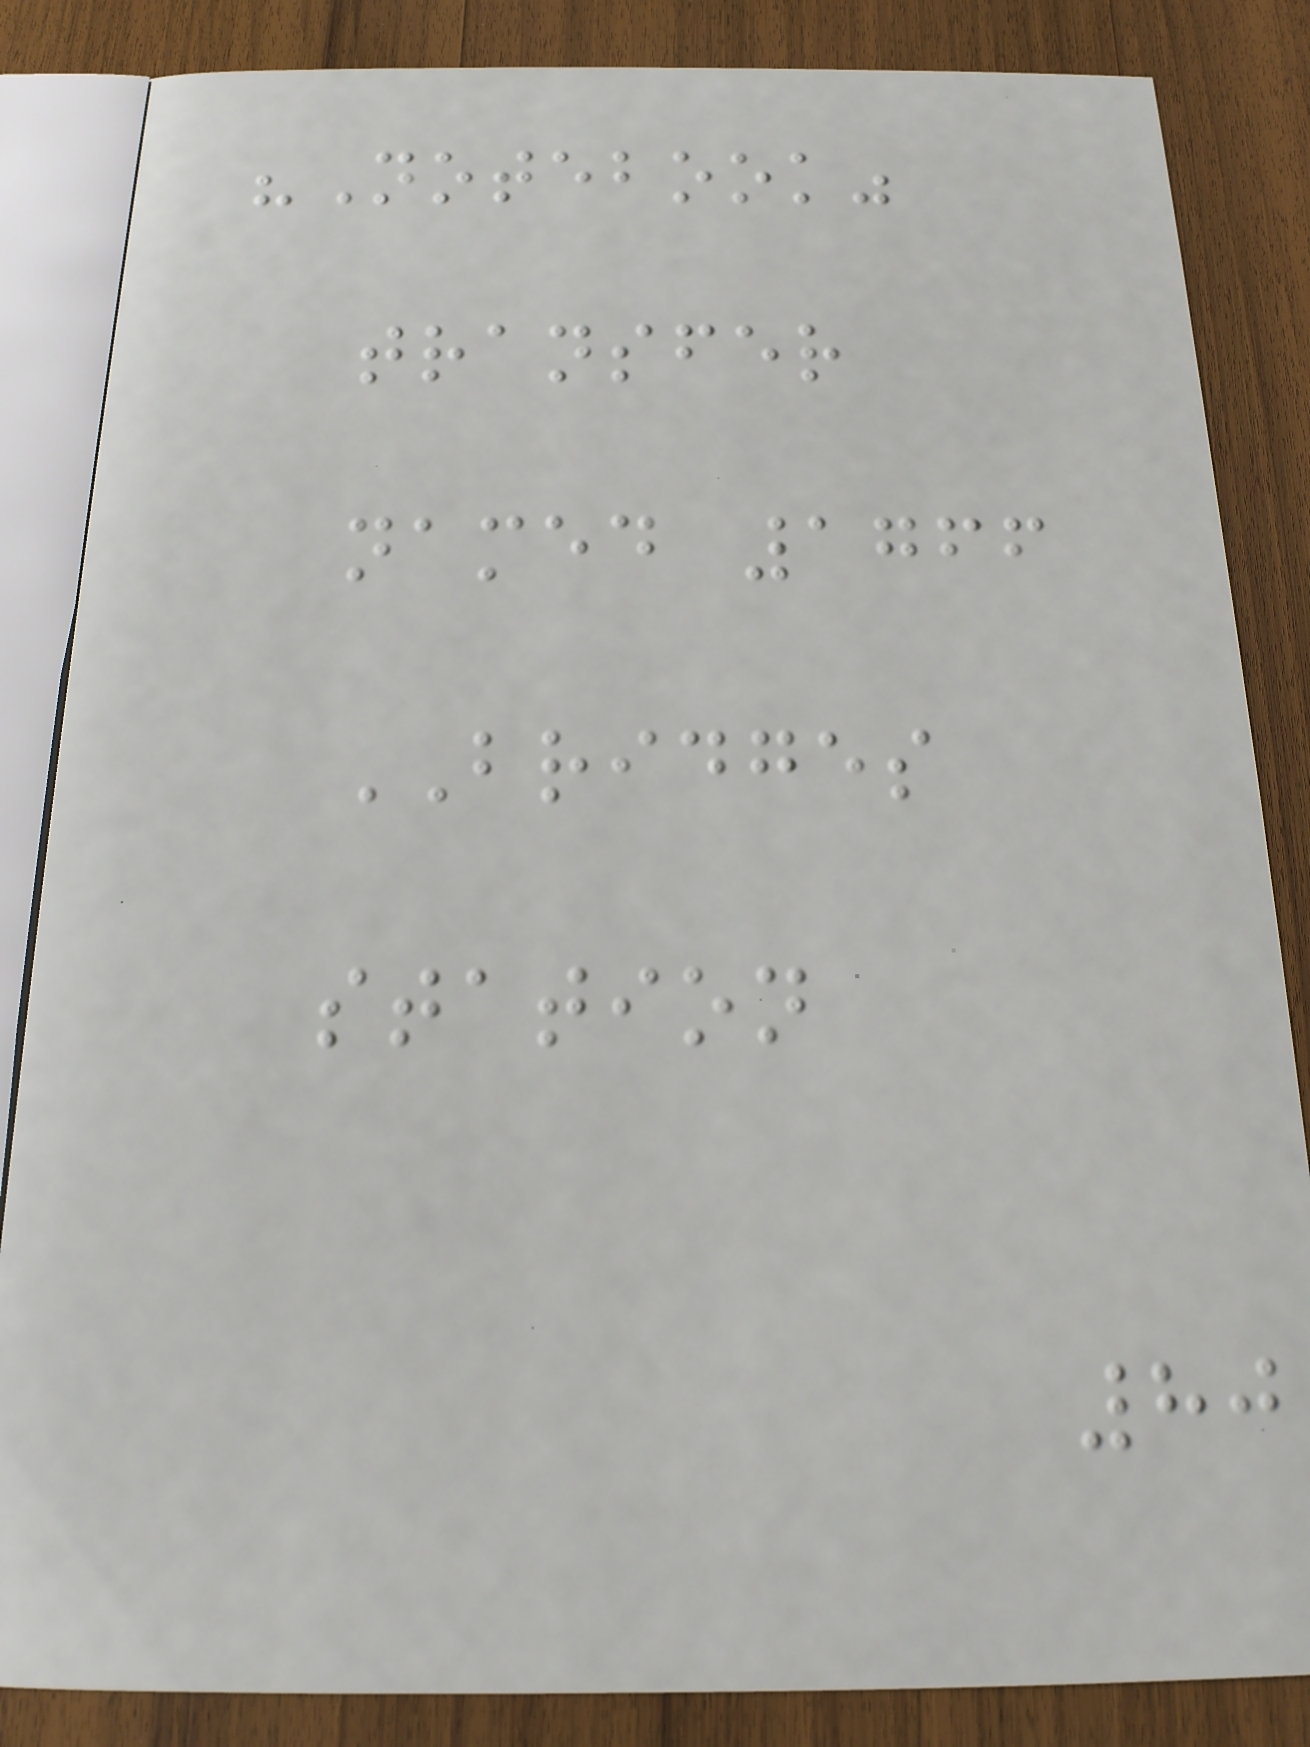"Notebook"
transfer
named 1766
BRIDGES
station
80
